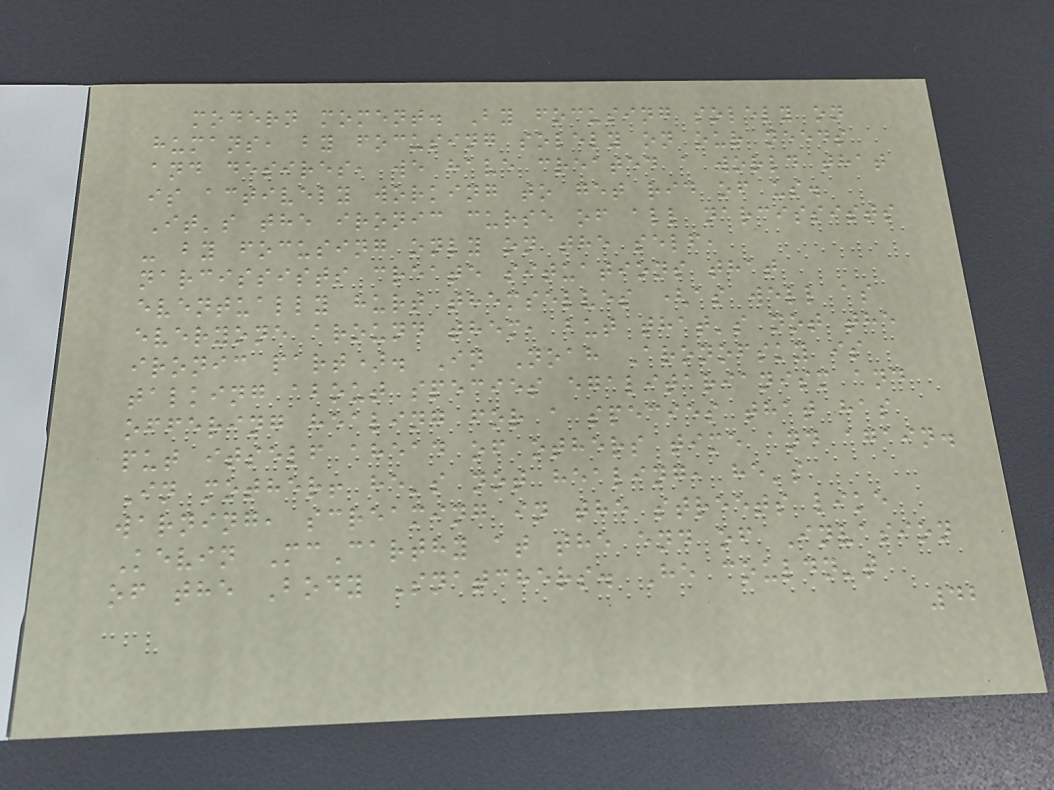modern moment. By focusing solely on
humans, by focusing solely on our needs
and desires, we have created a world that
is actively working to get rid of us.
It's the ironic curse of all narcissists
- by focusing only on the self,
narcissists create situations that
eventually hurt themselves (as well as
everyone around them, but that's not the
ironic part). In Noah Aronofsky is
talking about species egalitarianism and
offering healing for a species that has
put itself ahead of others time and again.
In mother! he's not healing, he's
warning, screaming in the streets like
Kevin McCarthy at the end of Invasion
of the Body Snatchers. He couldn't
42
